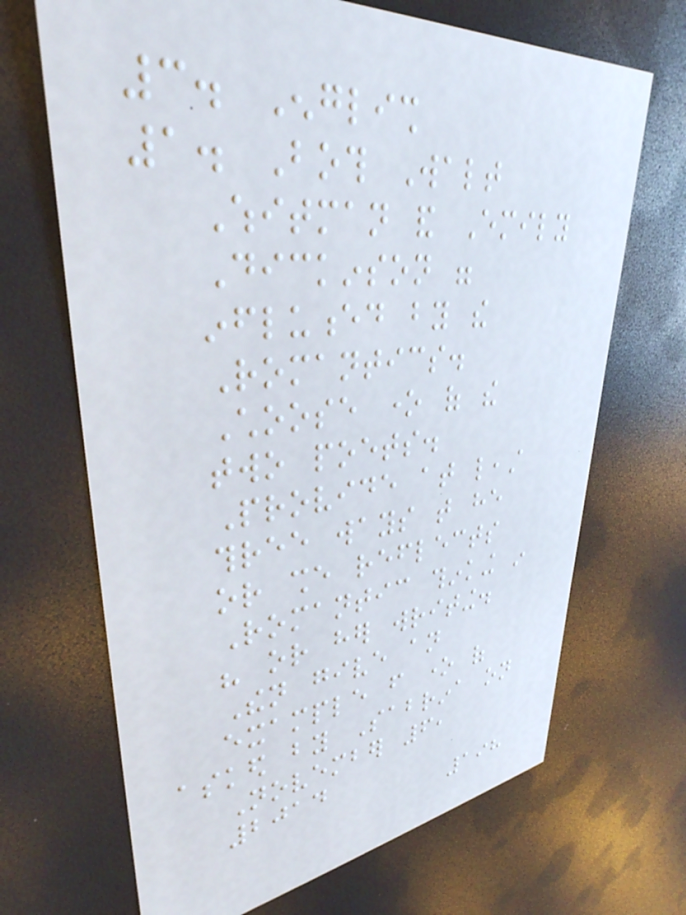3. English
1. Both Walt
Whitman and Emily
Dickinson were
influenced by the
Romantics.
Choose one of the
two poets.
Provide at least
three ways that he
or she reflects
Romantic thinking in
his or her writing.
Then give an
example from one of
asked by Sabrina on
November 6,
2014
198
